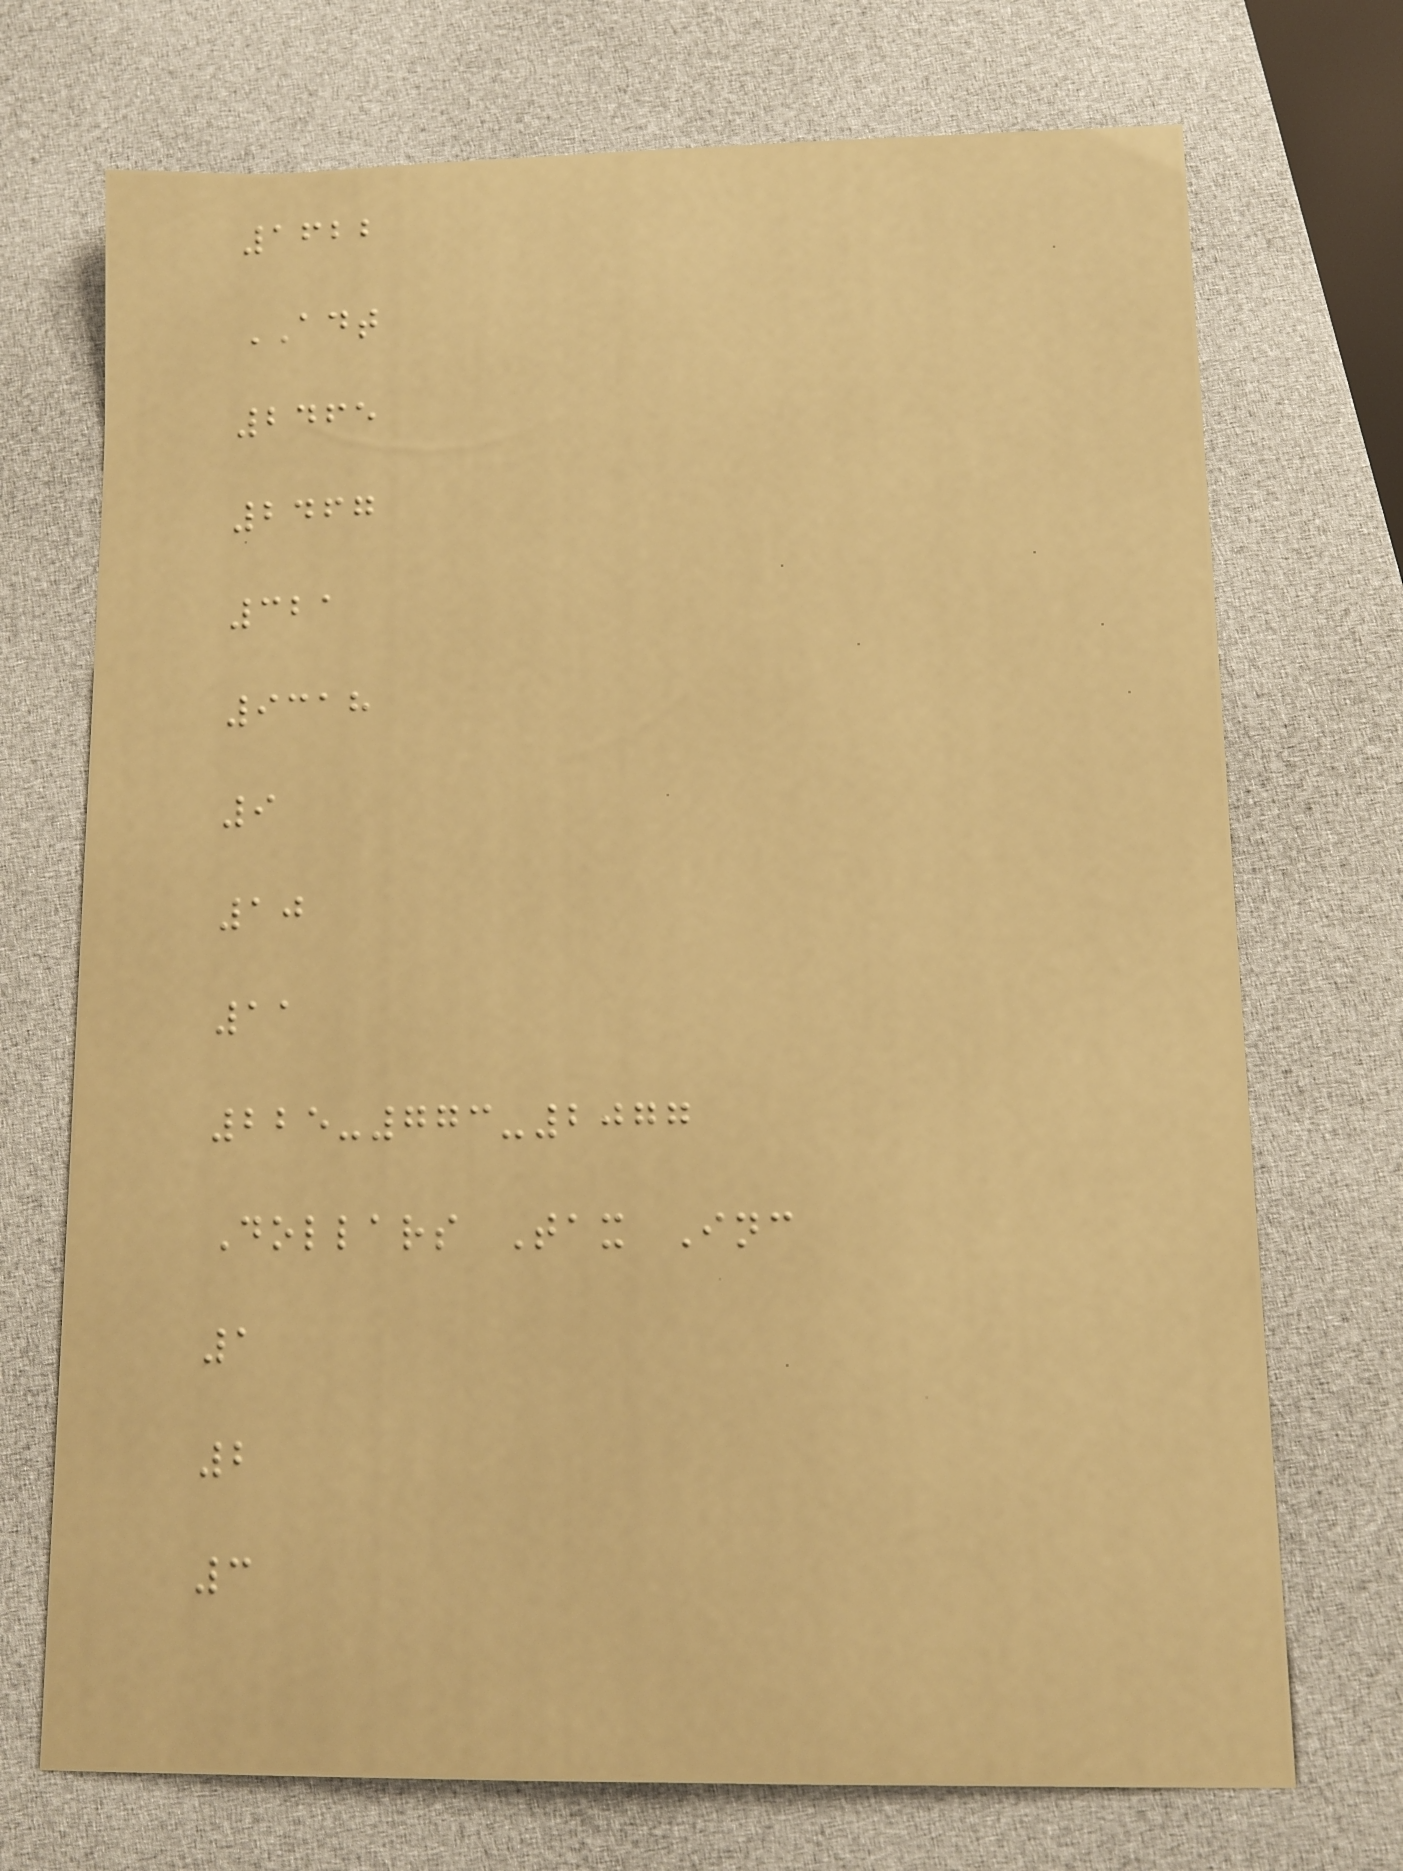1622
ADT
2465
2467
321
9318
9
10
11
225-773-2077
Dollars Tax Inc
1
2
3
